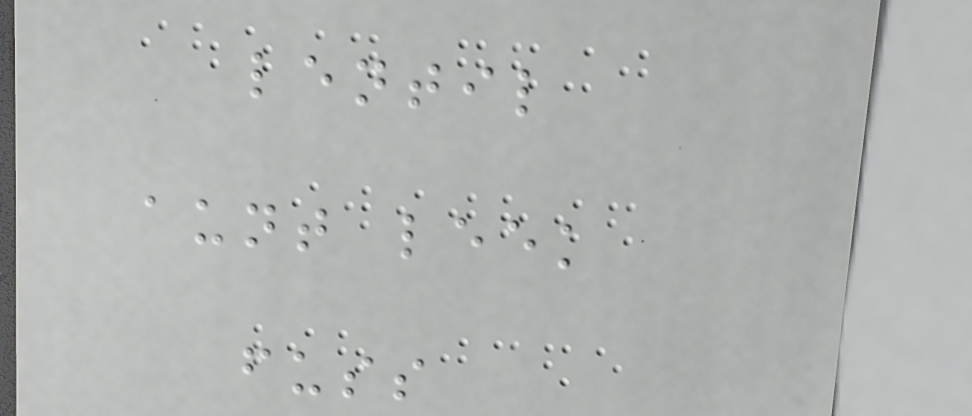lentil
aunt leek
fuss
